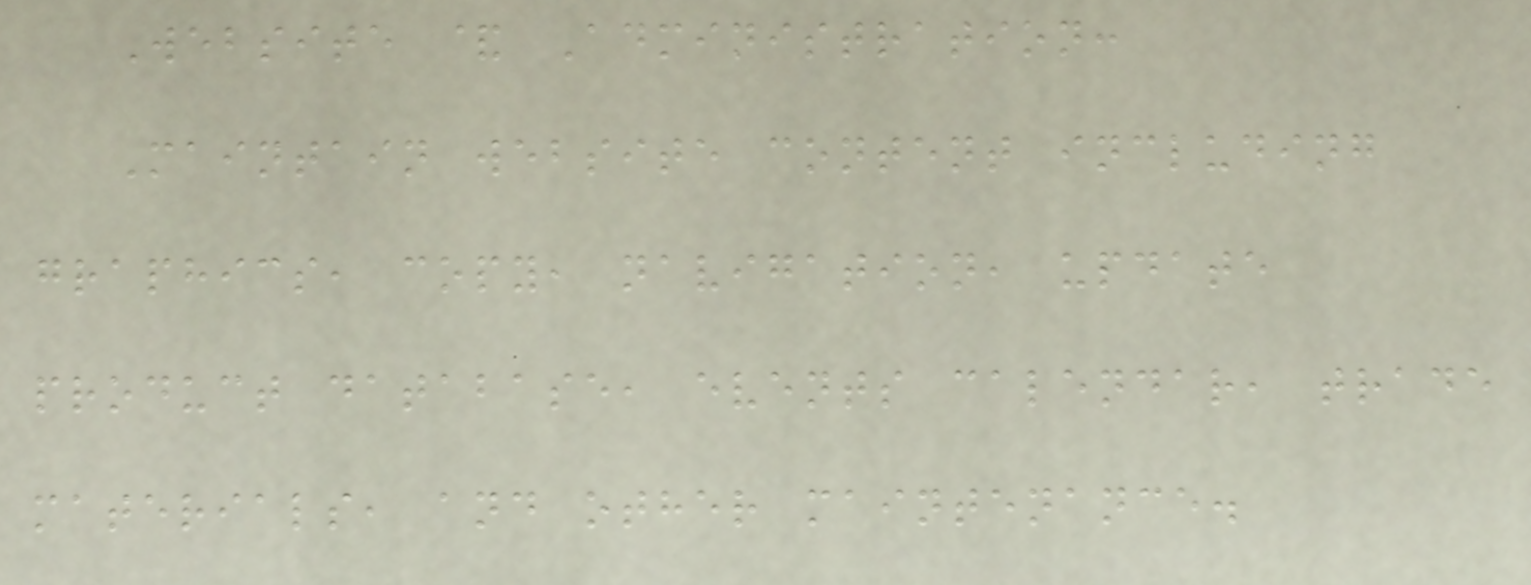Website & Administration:
Maintain website content including
graphics, copy, navigation, update
product database, events calendar, trade
materials, and other maintenance.
